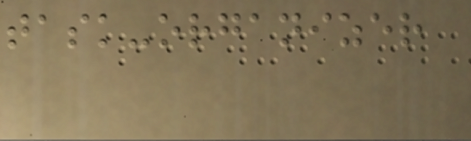task-organizer
